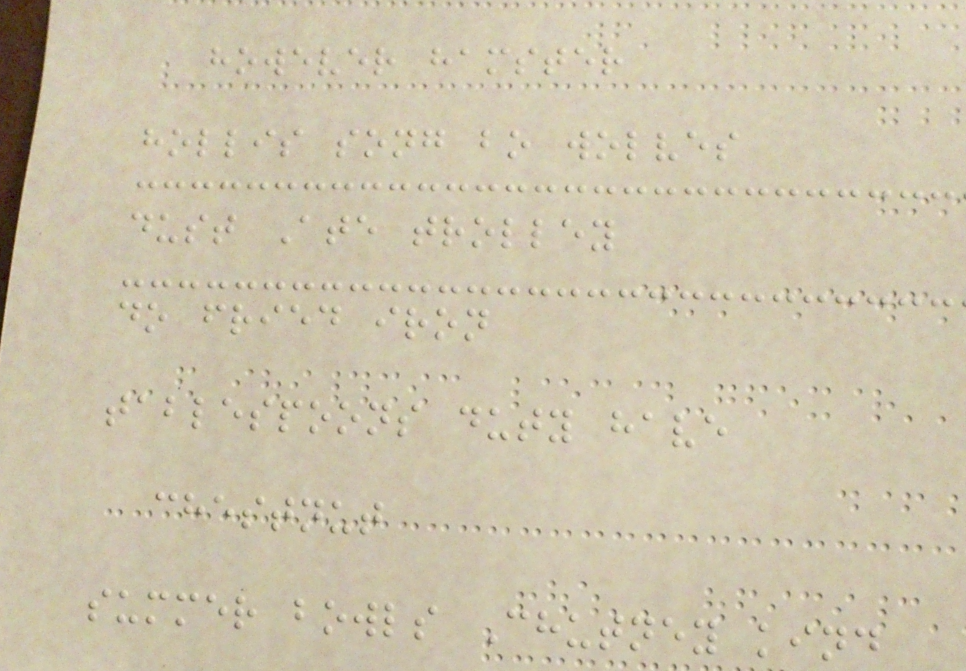however hamster
hollis song bo wolves
dust Ate trolley
do fried iron
tablespoons duty have
chestnut
summer bowls Chutney kind
